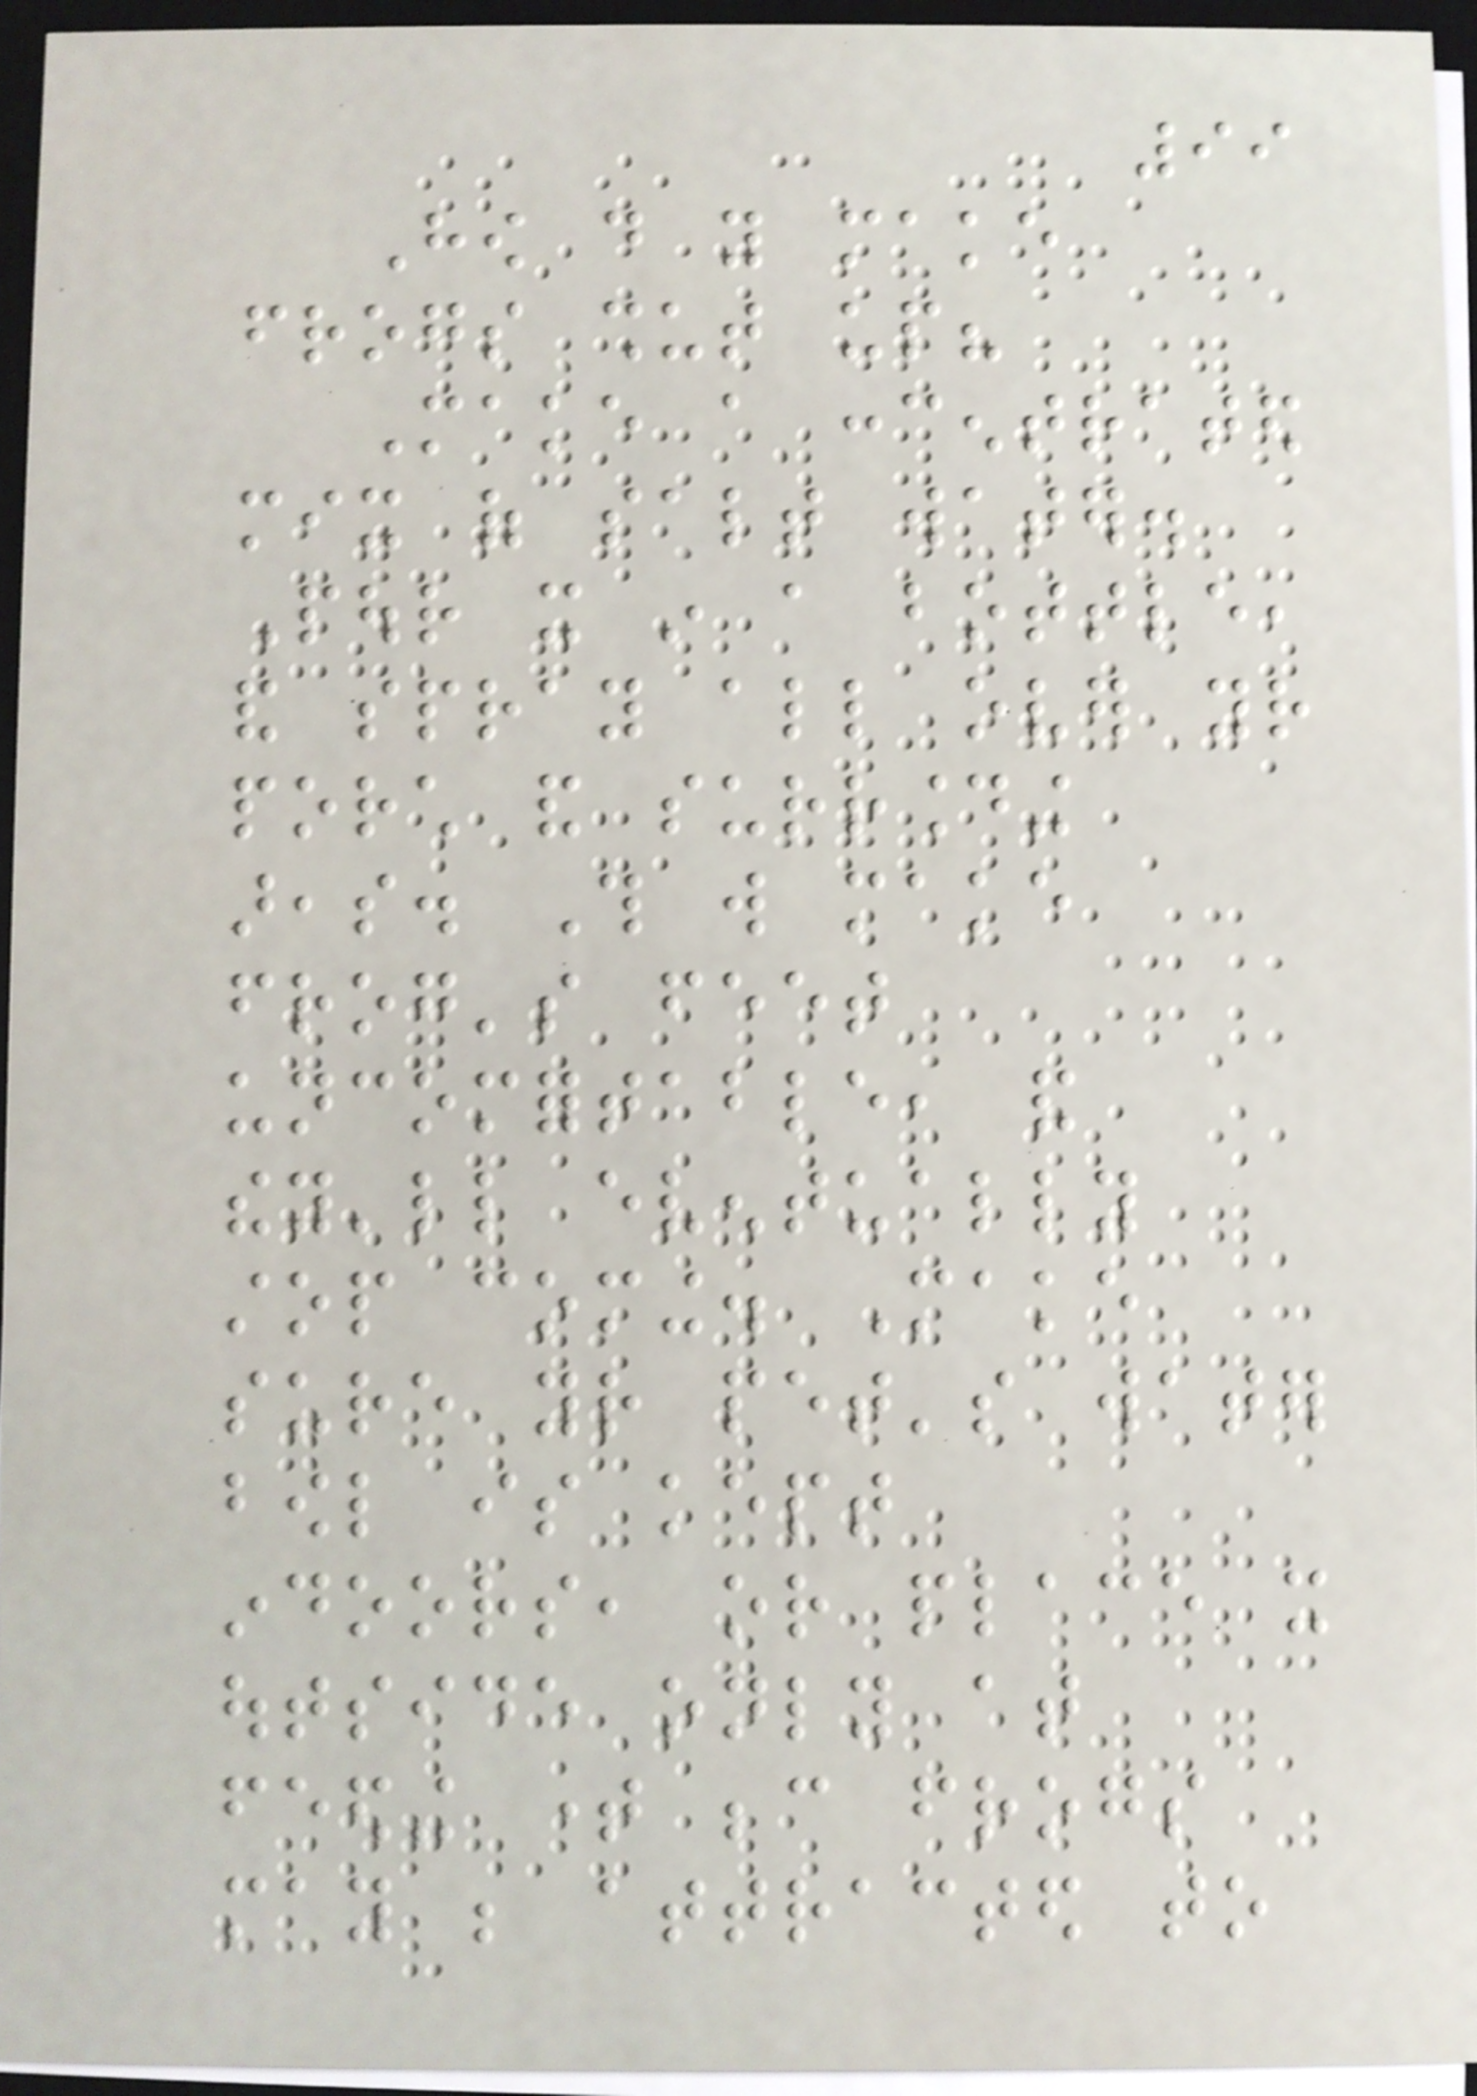99
How do you make
frogs shut up?
Make a concentrated
mix of salt water.
Pour it in a bottle,
and spray all over your
porch and surrounding
areas. This will make
frog's feet
uncomfortable, and
they'll eventually
stop coming. Make
sure your pet's water
bowl is kept
indoors, or place it
outside only at
feeding time because frogs
may be attracted to
